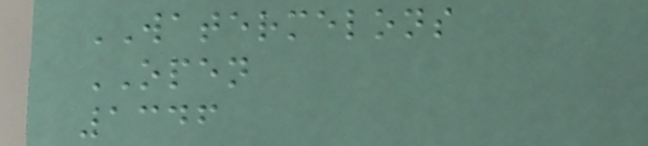WATERMELONS
OPEN
1346
